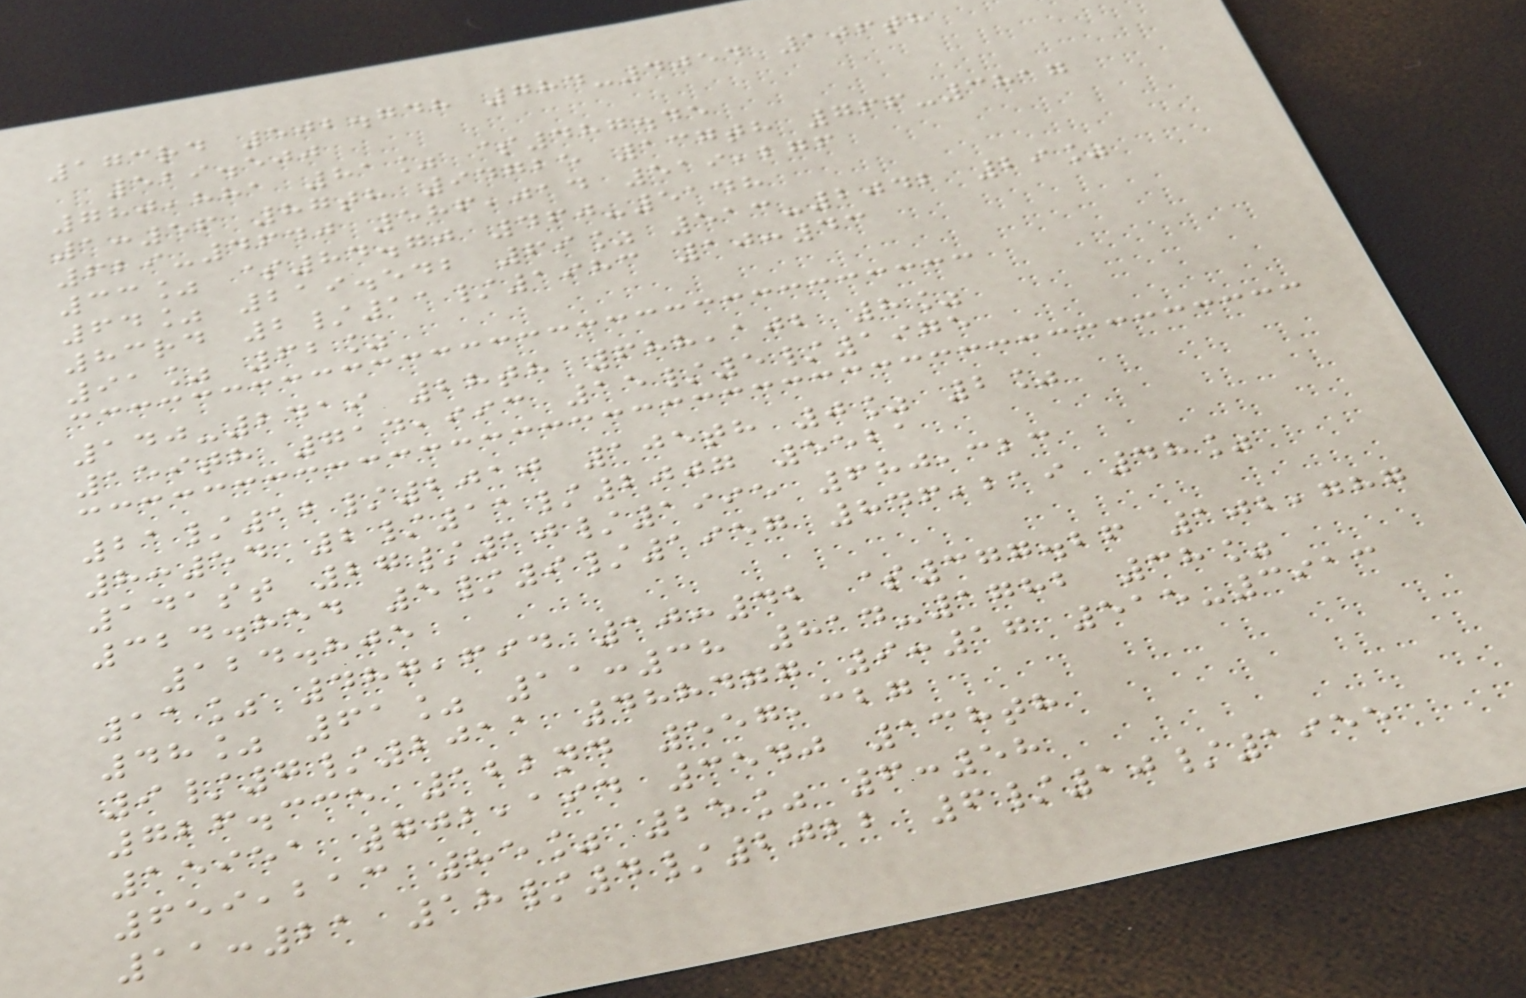173rd 502.748 784-4054 106th
529.500
780,881 81% $487.45
1:56 87th 94725 137th 766-3817
629-4640 586,014 519,276
33% $84.70 460-5148
64% 219.542 69% 513-2042 29%
83rd 2/11/1983 10:43
91% 62%
140-2419 28th 688,102 8%
159th 714,993 15/5/1975
21/12/2010 105th 0% 2%
8:54 2/11/2007 5521
141st 27/10/1995 680,323
324.854 5/9/1957 846,219 48%
124.805
11% 487,694 10:42 $377.26 102,787
48% 61% 11:38 814-1782 38%
9/7/2011 488477 9:17 515-3913
726.335 122nd 557,327
15951 702,194 3540 138th
659,213 85% 25% 6:58
11:21 18/4/2022 6/10/1955
